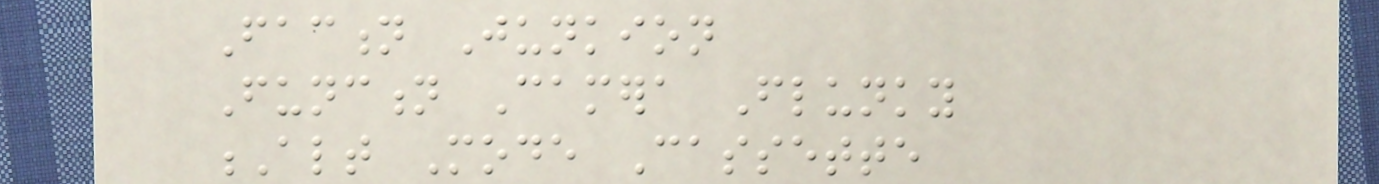Faction Junkion
Function Camera Flunky
Alt Mode Cassette
